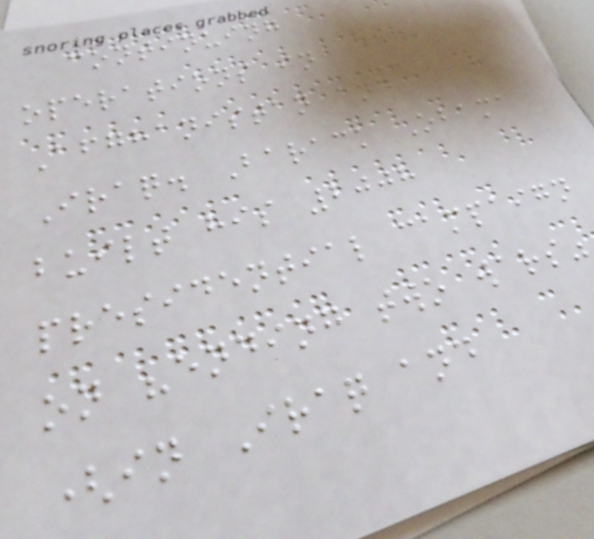continuing
operations in
Afghanistan and
Iraq. Barack Obama
built his 2008
presidential campaign
on "ending two wars"
(in Iraq and
